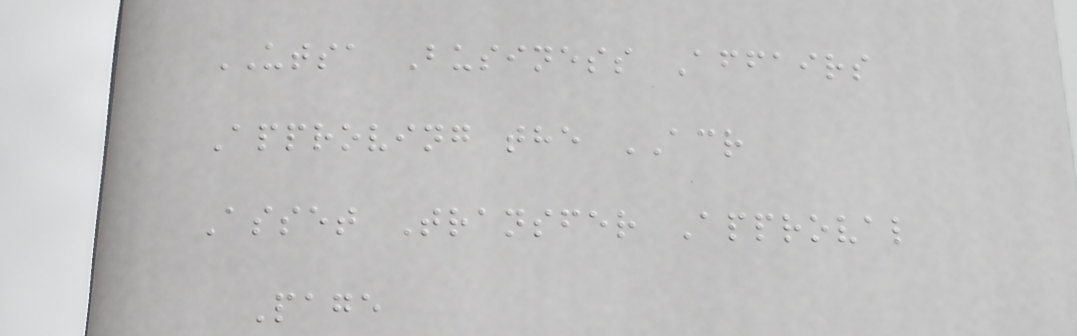UTSA Business Affairs
Approving the ACR
Asset Transfer Approval
Page
